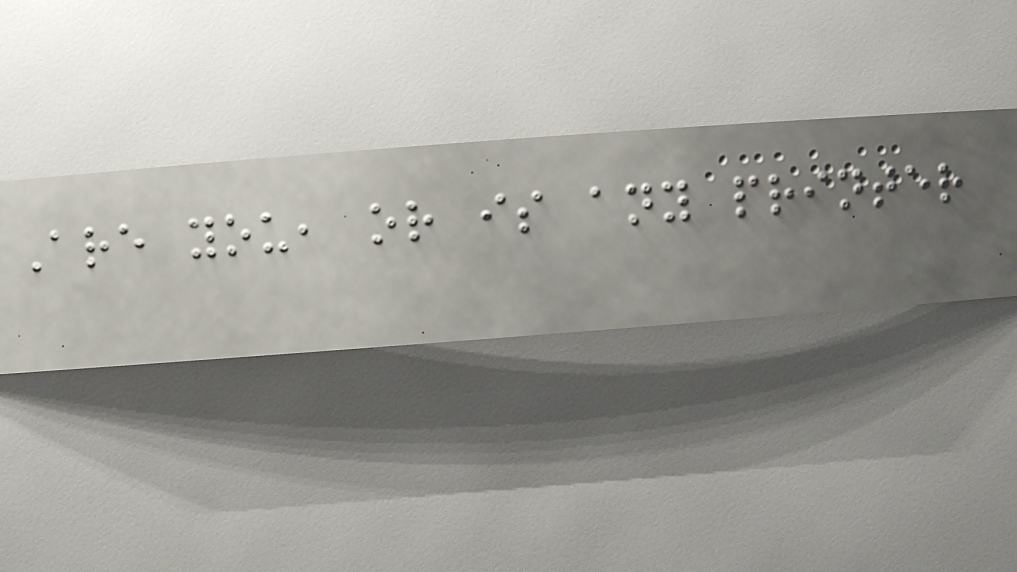Are you, or is any printer
